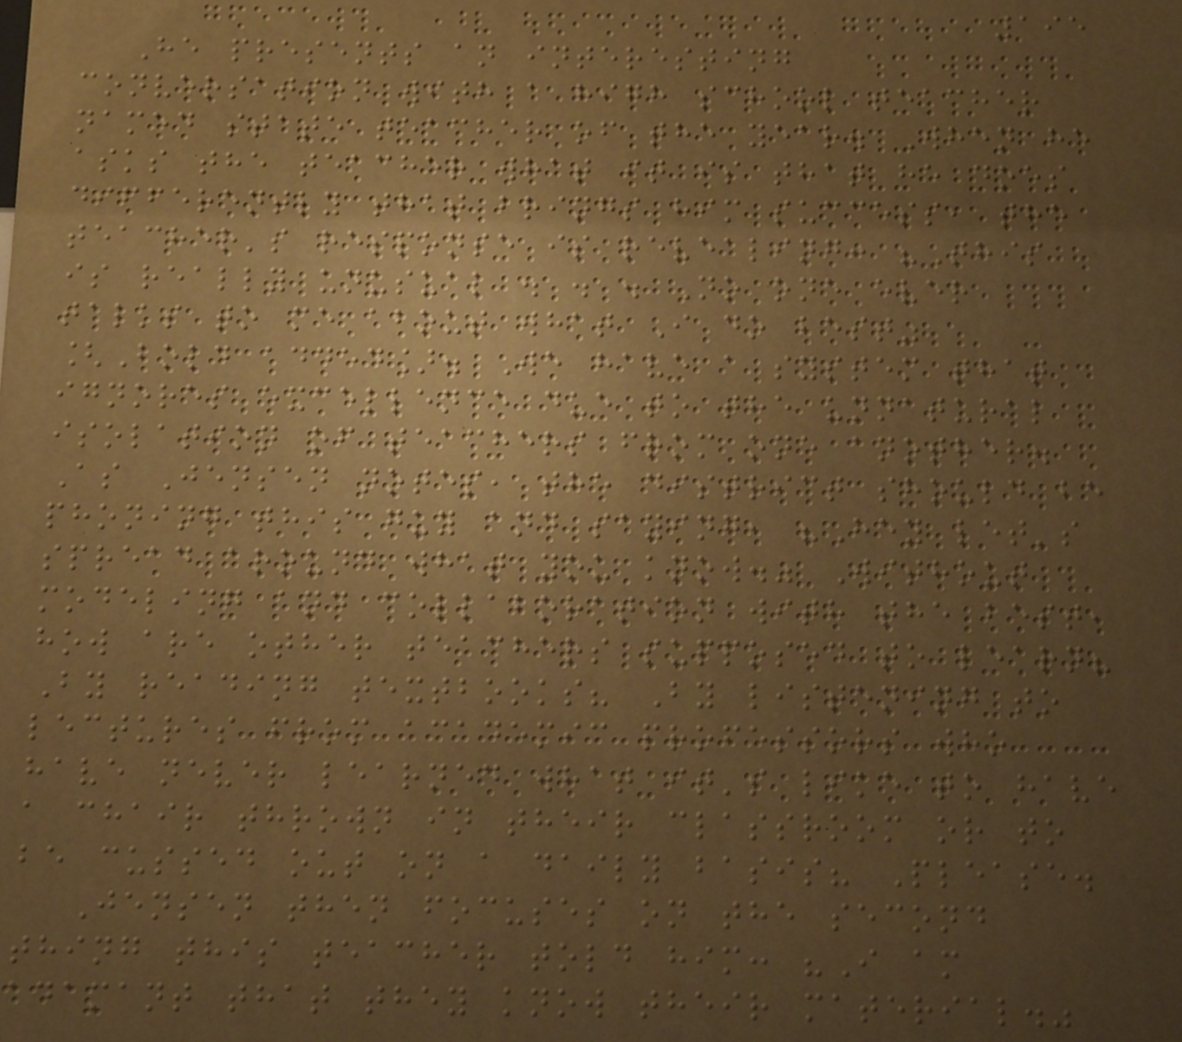195
He presents an interesting
conversation with a high school teacher
named state teacher of the year. When he
asks the teacher what it is that he does
differently that brings him success, the
teacher's response is revealing: "This
is really unusual . . . No one ever
talks to me about what I do best"
[Bold added]. We have a system that
ignores excellence due to the unnatural
isolation of teachers from one another.
As Jensen notes, the district should be
phoning this guy and saying, "Hey let's
spread around what you know." Without
modeling and collaboration with the best,
how are other teachers supposed to learn?
By reading textbooks? By listening to
lectures from academic professors who
have never learned what it's like to have
a chair thrown in their classroom or to
be cussed out on a daily basis? Please.
Jensen then focuses on the second
thing this teacher told him: "I am
adamant that they know their material."
